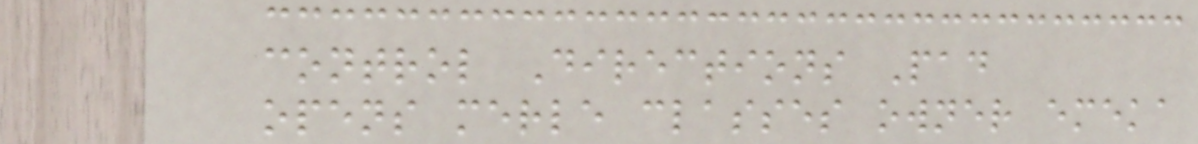control Directions Pad
opens merle classes owner emeka
